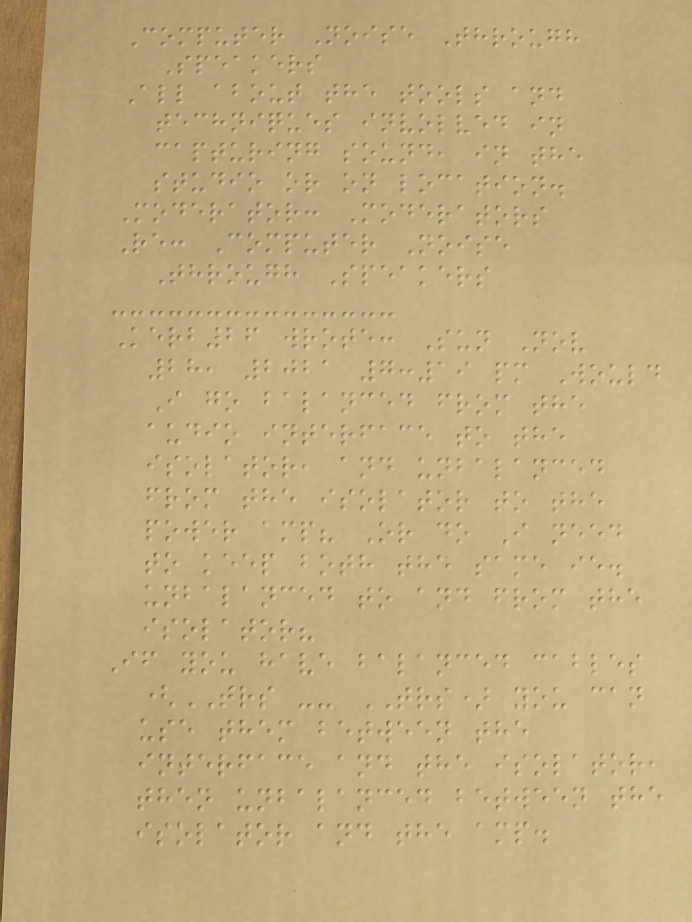Computer Noise Through
Speakers
All about the tools and
techniques involved in
capturing sound, in the
studio or on location.
Moderator: Moderators
Re: Computer Noise
Through Speakers
Kerb26 wrote: Sun Nov
28, 2021 7:19 pm Would
I go balanced from the
audio interface to the
isolator, and unbalanced
from the isolator to the
power amp? Or do I need
to keep both the same ie.
unbalanced to and from the
isolator?
If you have balanced cables
(TRS -- TRS) you can
use them between the
interface and the isolator,
then unbalanced between the
isolator and the amp.
